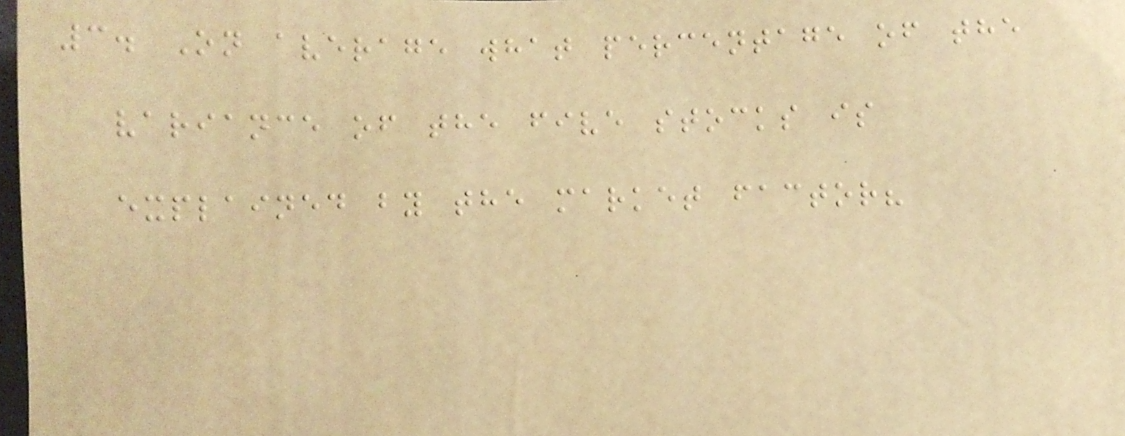3. On average what percentage of the
variance of the five stocks is
explained by the market factor?
